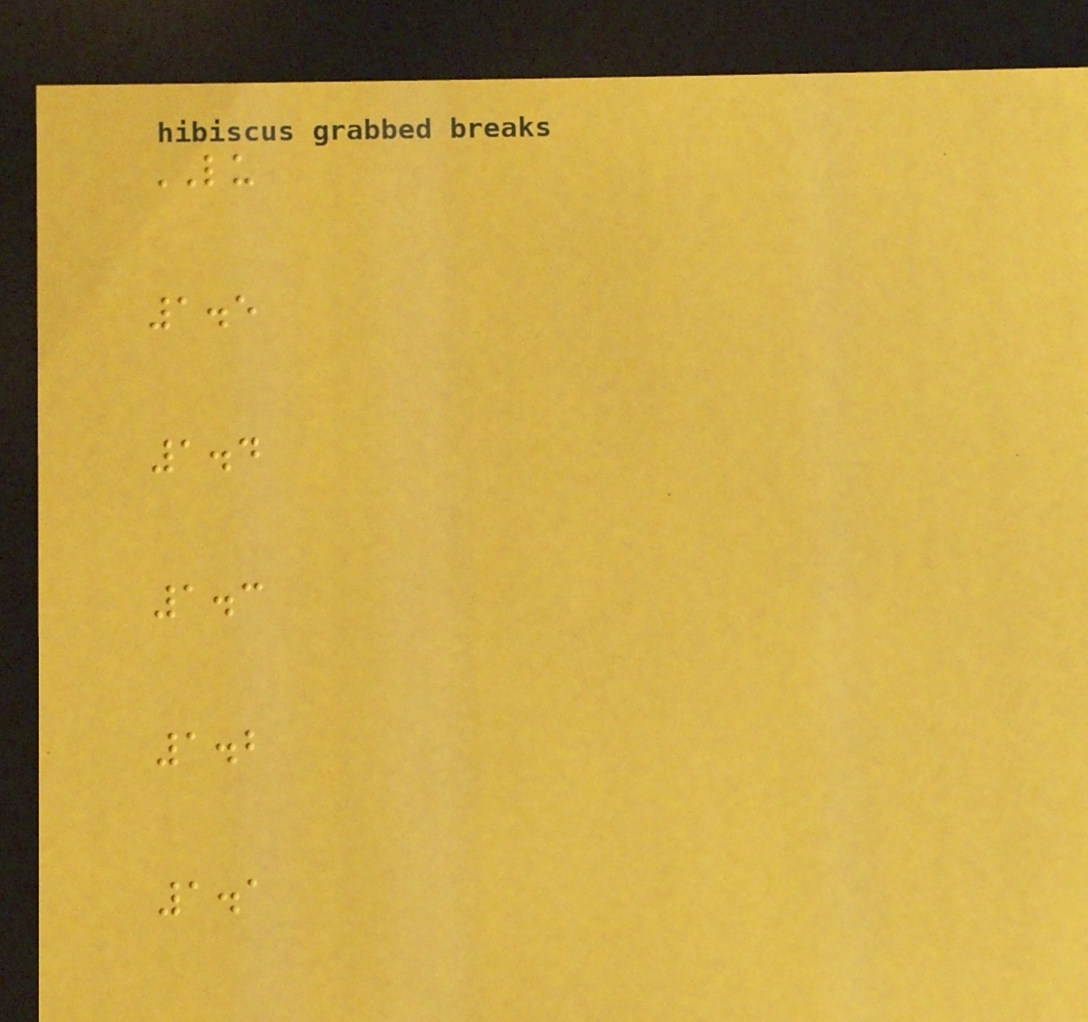LU
1.5
1.4
1.3
1.2
1.1
